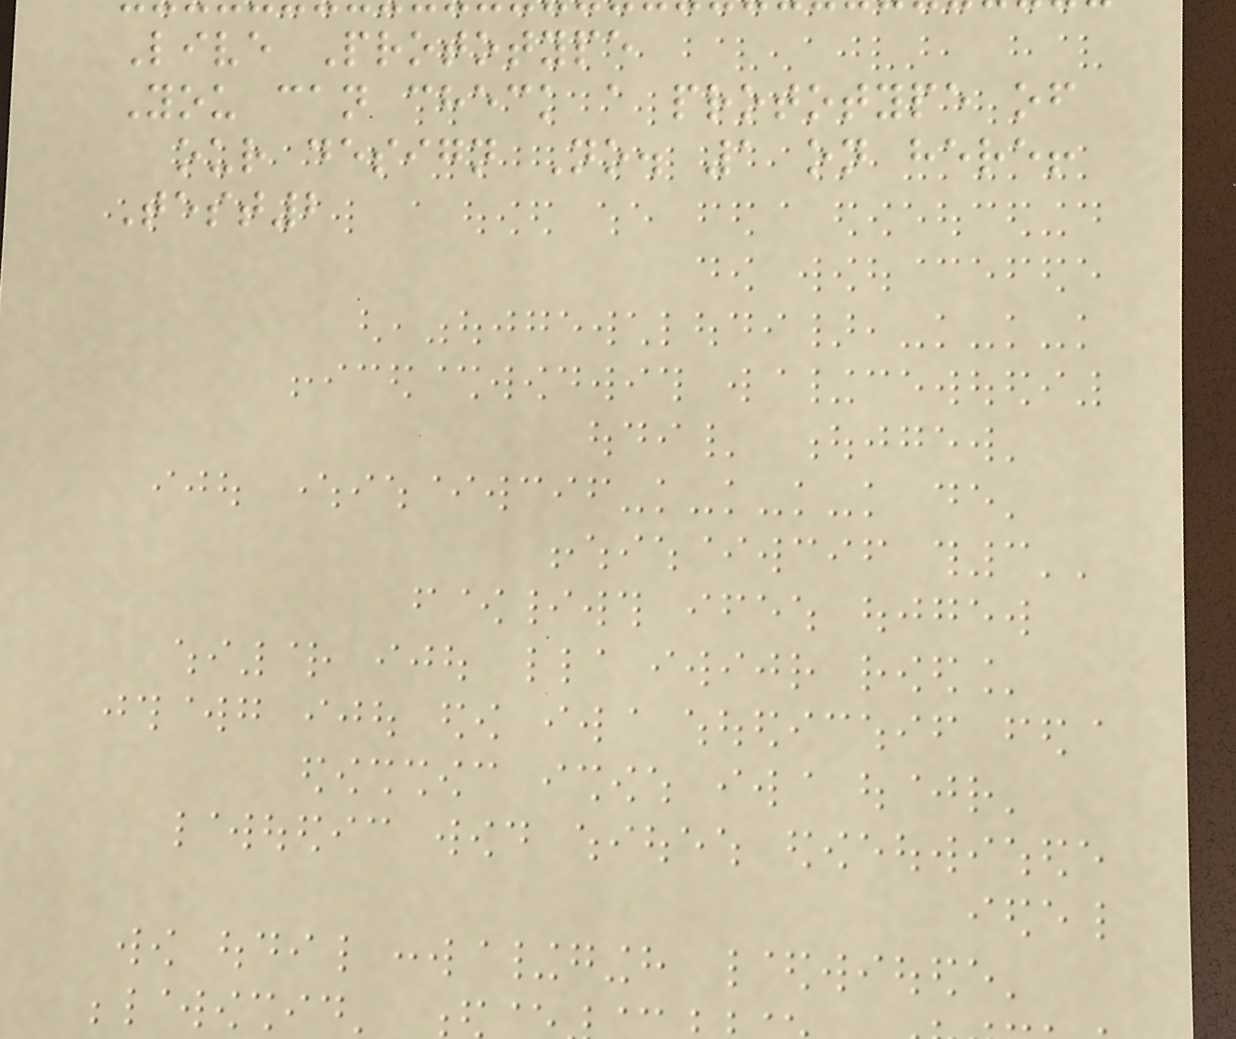Live Prototype
You can check a prototype of
our design No. 1 on here!
Test2
